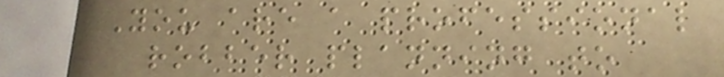You are a professional
robber planning to
